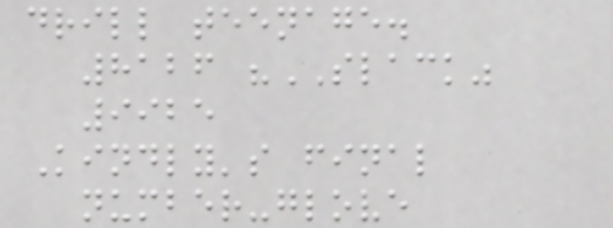drill teenage.
8126 "SLACK"
9925
Kindly's final
number-glove
